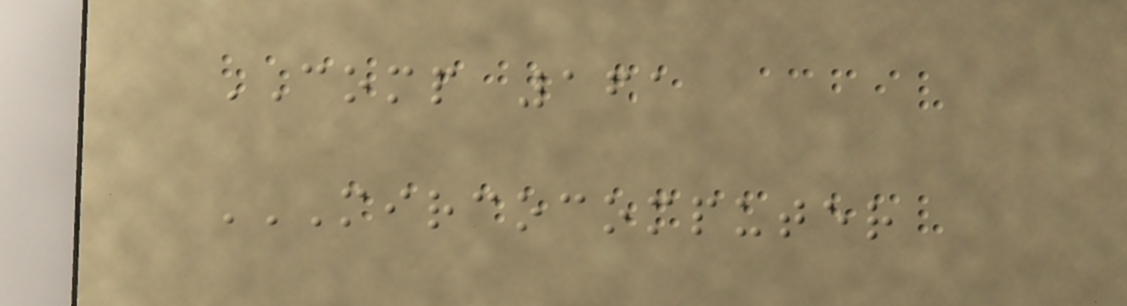COMP 161
MIRCOCOMPUTER
